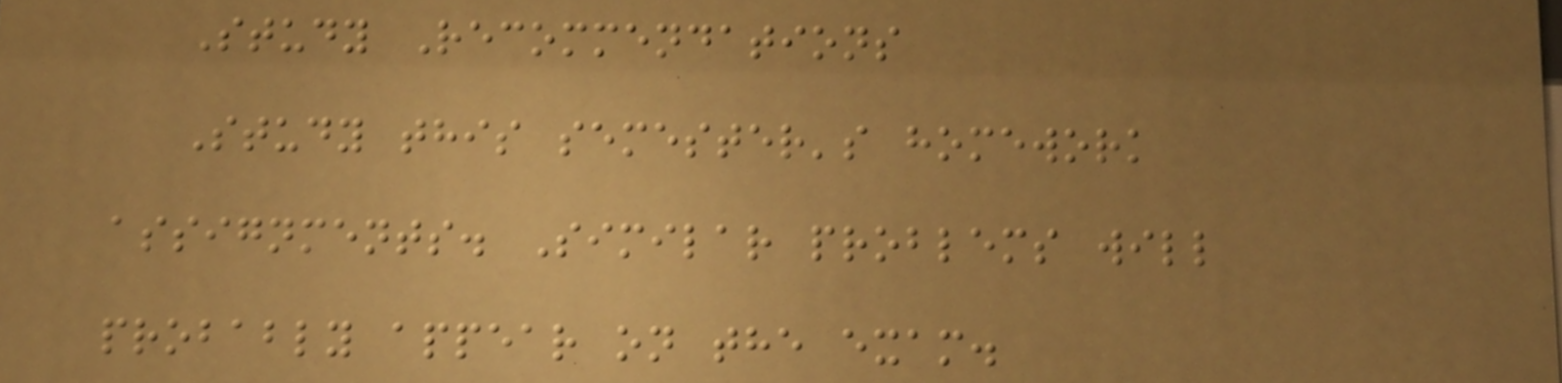Study Recommendations
Study this semester's homework
assignments. Similar problems will
probably appear on the exam.
